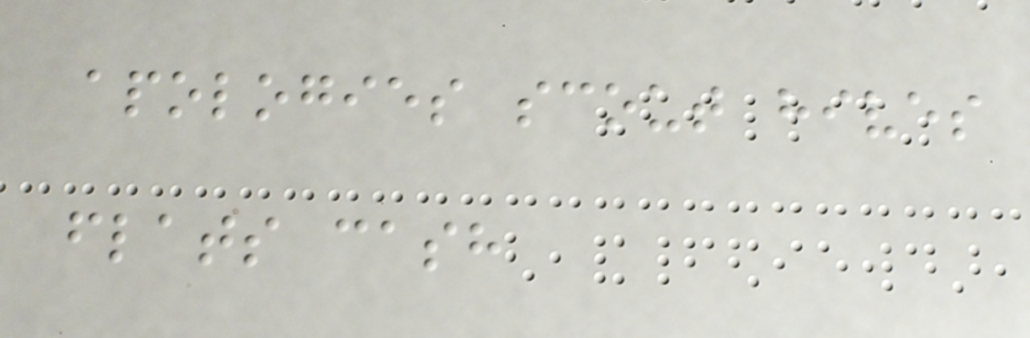apologies scout hives
flats cash
